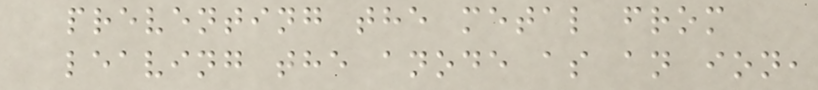preventing the metal from
leaving the anode as an ion,
